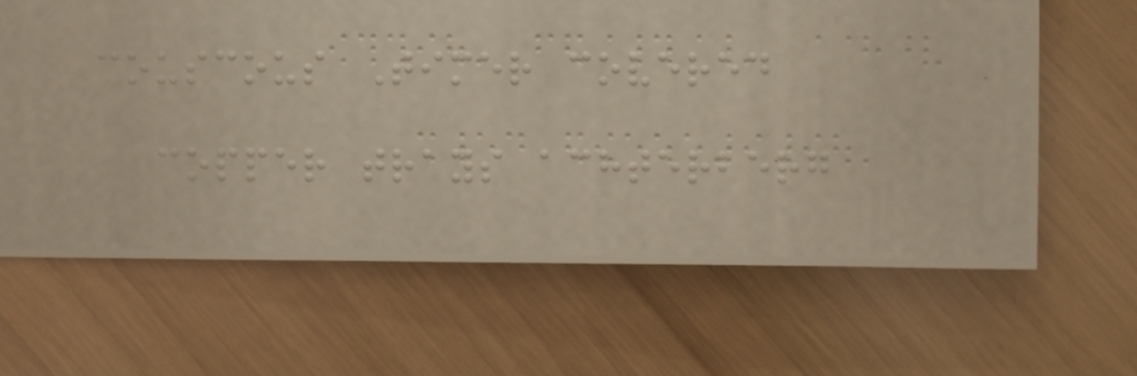couscous Timer covered
copper trays achterberg
